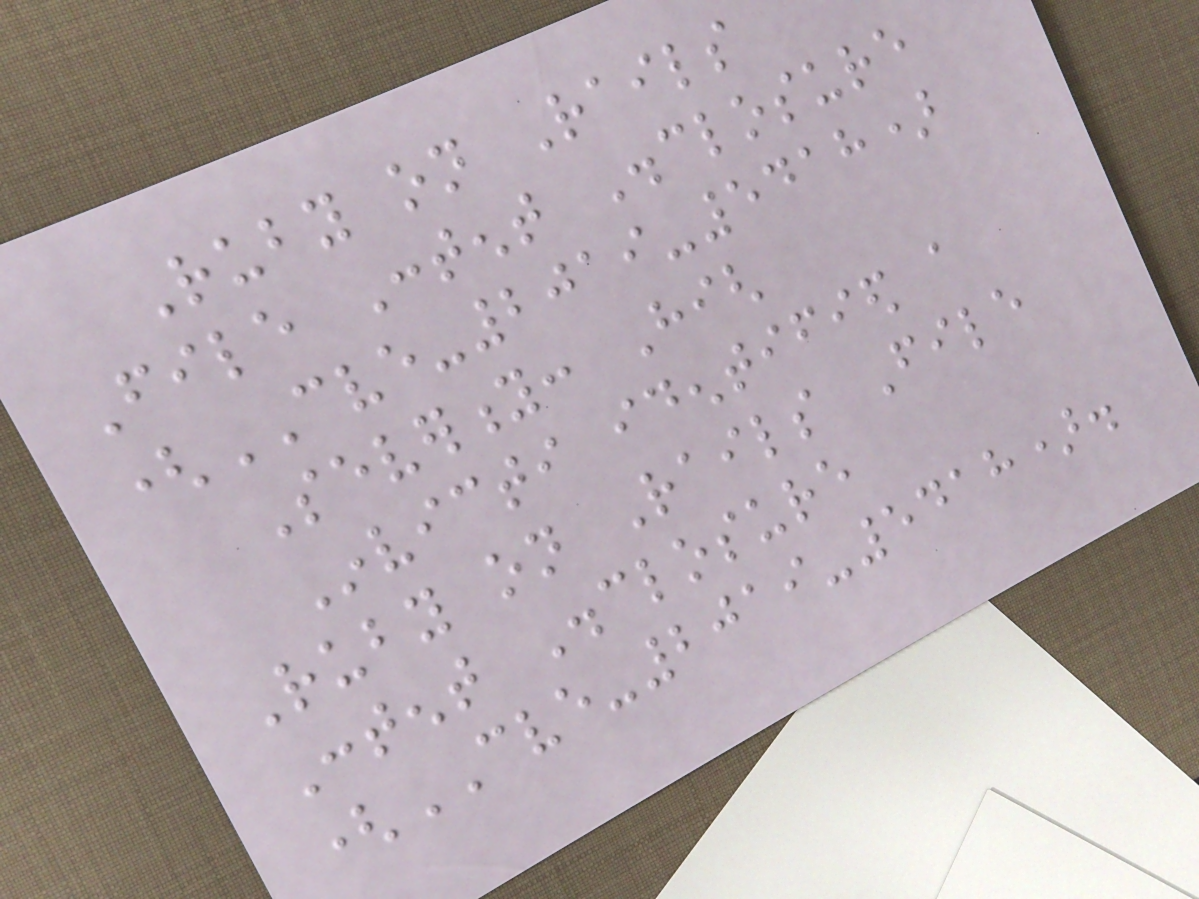Ruby on Rails
File Content Disclosure
(CVE-2019-5418)
Severity: High
Invicti identified a
Ruby on Rails File
Content Disclosure
(CVE-2019-5418).
